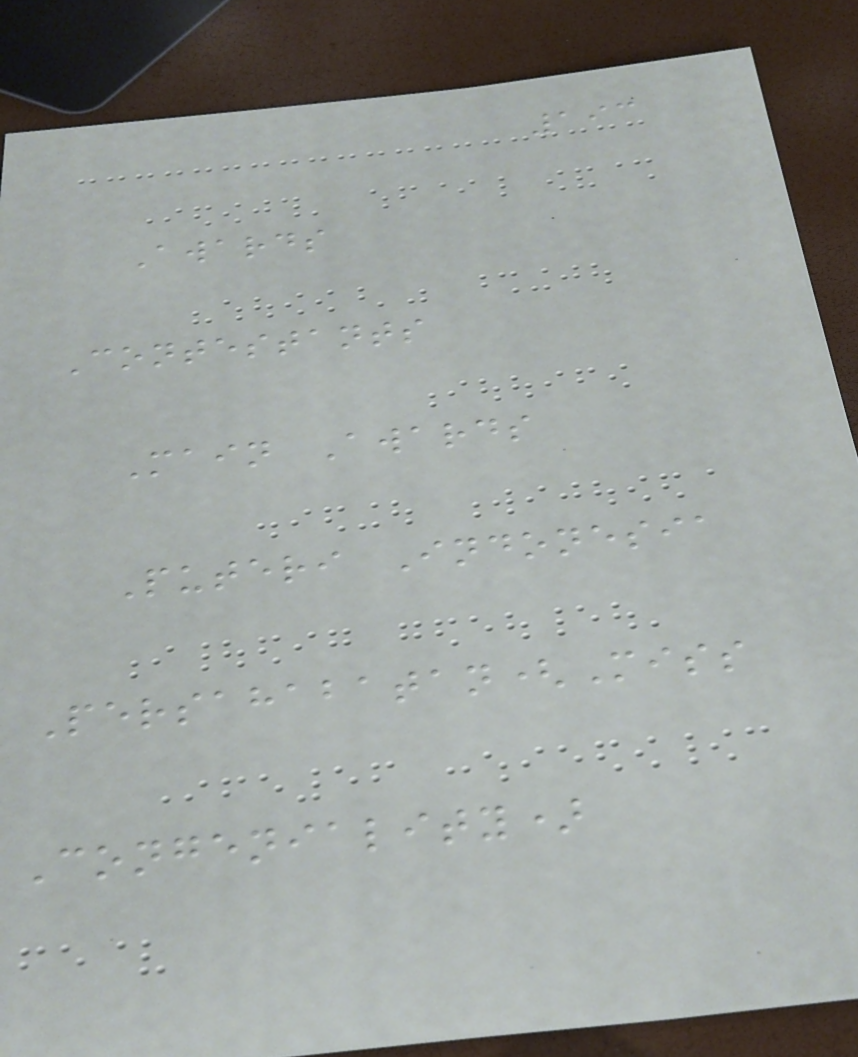193
Awards
Contestants
Main Awards
Puteri Indonesia
Persahabatan(Miss
Congeniality)
